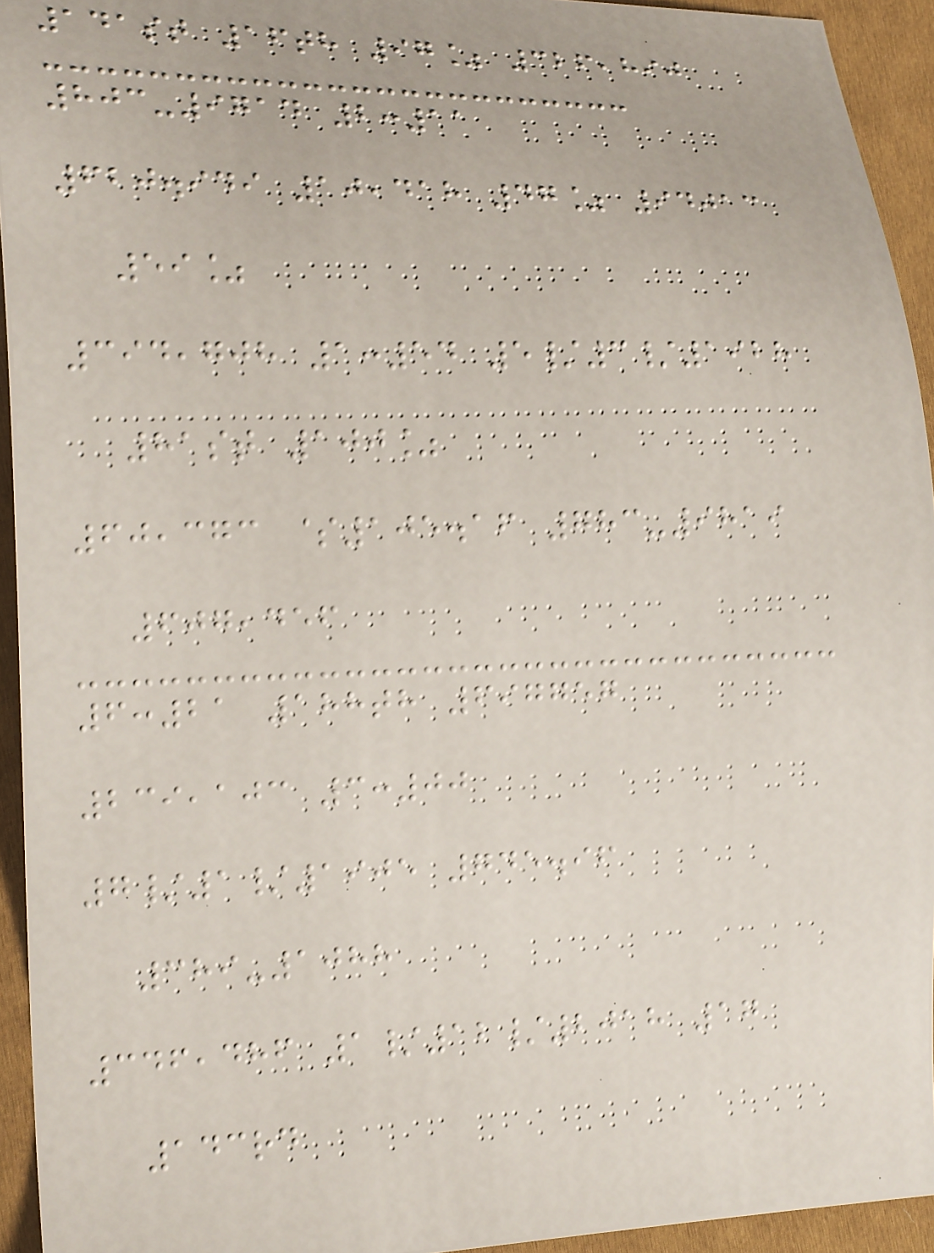141st 16th 97% 326,890
803-9714 2:11
620.949 10,418 47% 94013
59%
394,708 1:54 5/3/1928
81st 100%
60,373 $105.16 783-9819
607,456
6:21 188th 697757
239,103 3:00
7/1/1905 745.96
389-1088
346,486 1/12/2018 17
143rd
